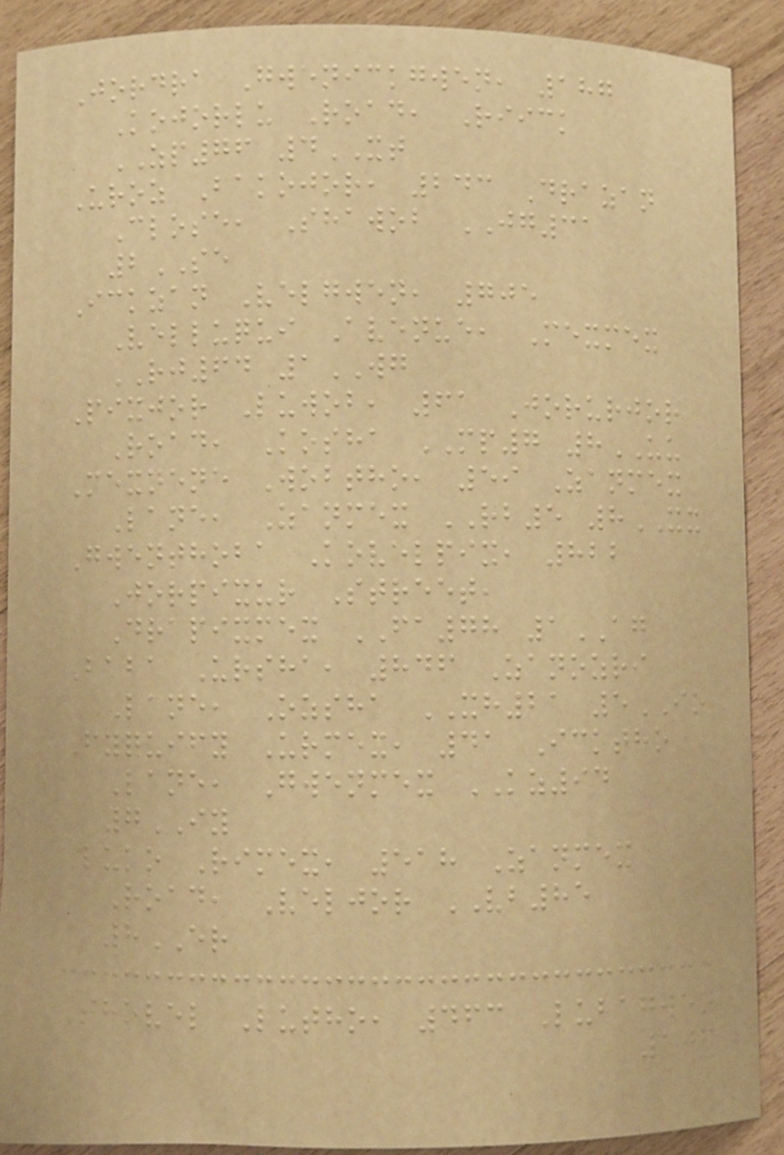Jordra Gwenickgwen, 187
Kojorlu Road, Riick
ZP76 4XT
Uroz Bakojor, 243 Drazan
Close, Shawob JG31
2SE
Ickzan Velgwen, 705
Velluqui Avenue, Mexmex
RJ64 1WG
Pixjor Luwob, 61 Jorurjor
Road, Kosha MP7 8UU
Mexnene Wobtho, 59 Zanmex
Lane, Zanmex RB5 8XX
Gwenthoba Kovelpix, 822
Jorpixur Street,
Drapixmex FA78 1AG
Baba Ursha, 846 Zanozri
Lane, Ozsha XH21 5IO
Fyquify Urmex, 41 Icktho
Lane, Gwenmex KZ94
7IY
Luko Rimex, 518 Zanmex
Road, Veljor VB85
8ER
Thovel Lutho, 463 Lubagwen
106
